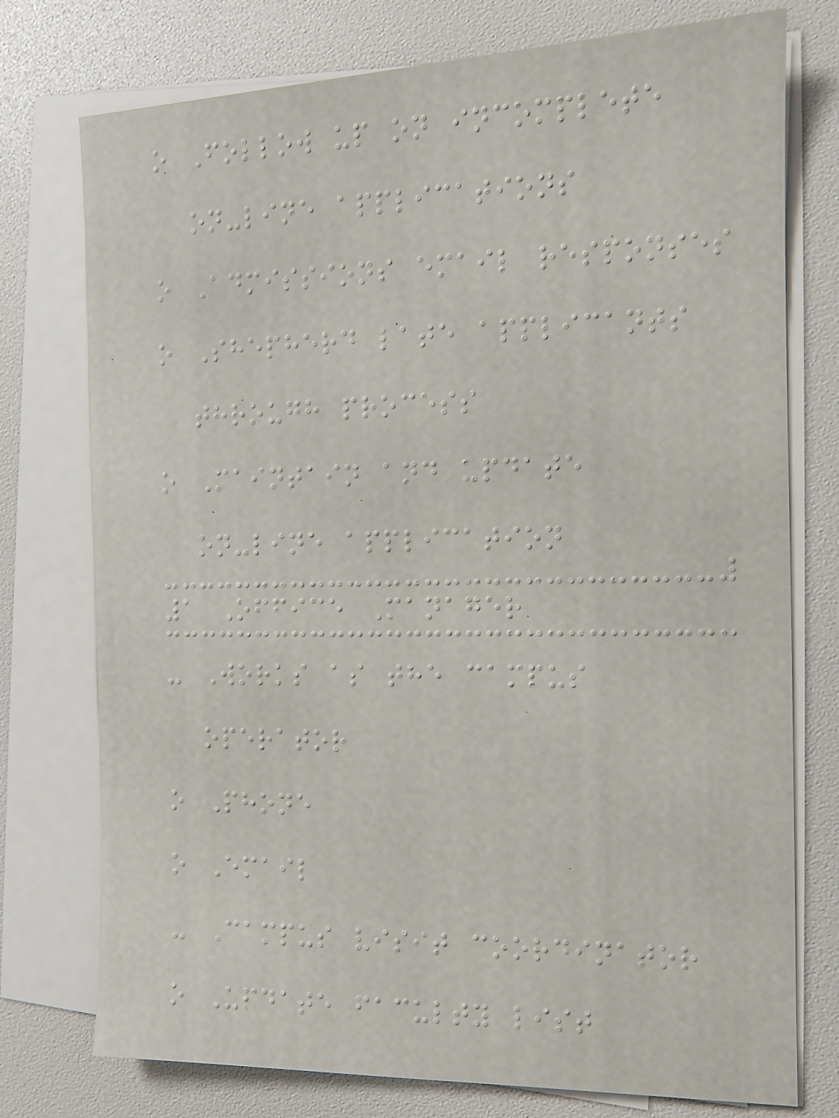o Follow up on incomplete
on-line applications
o Admissions email responses
o Shepherd late applicants
through process
o Maintain and update
on-line application
1 Office Manager
- Works as the campus
operator
o Phone
o Email
- Campus visit coordinator
o Update faculty list
